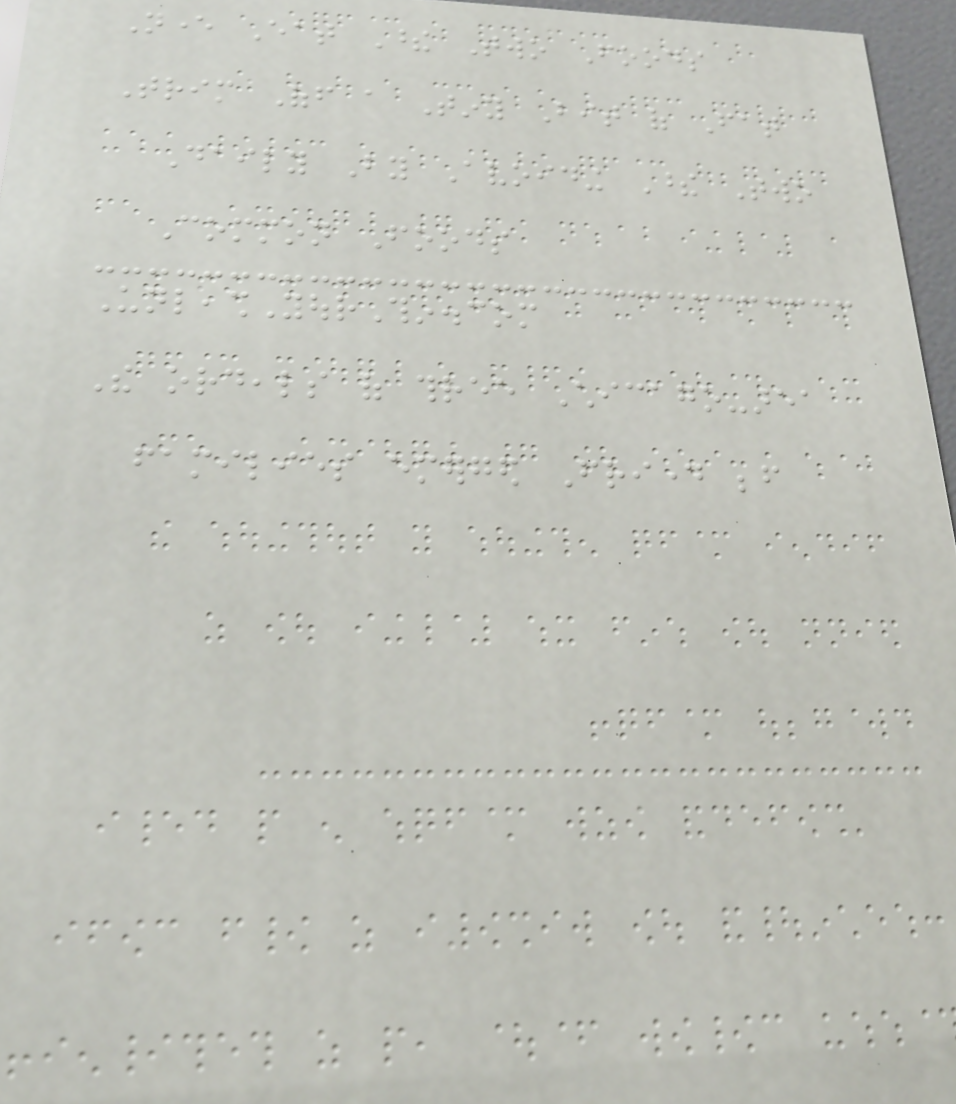Never Eat These Two Foods
Trim Off a Tiny Bit of Fat
Daily By Avoiding These Two
Common Foods
UnleashYourThin.com
The ordeals of three Chicago-area
families emerged Friday before
